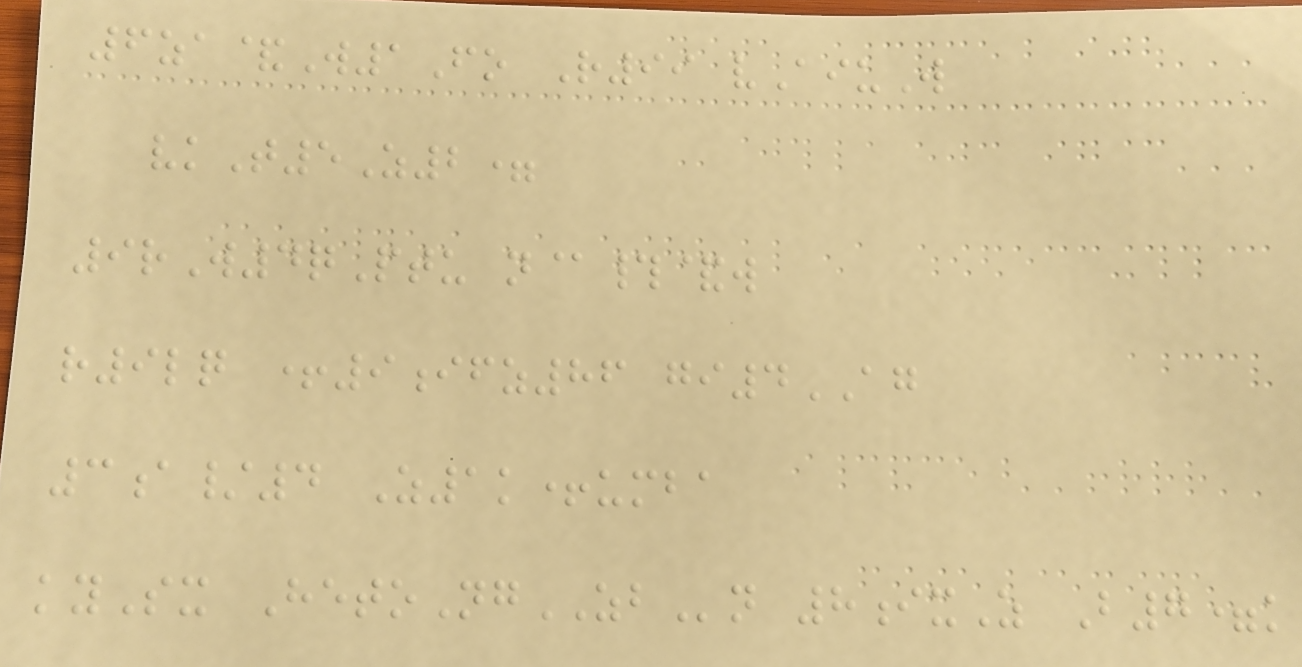6za&W1Fo R99 vAiuW
vkT5Z2=
9rW4qPtu n@#&w
r9lq +9ifz86 gi4AG
3a/4 Z1k+umba
kySx HetoNgZBn 8ixZ B7=k
